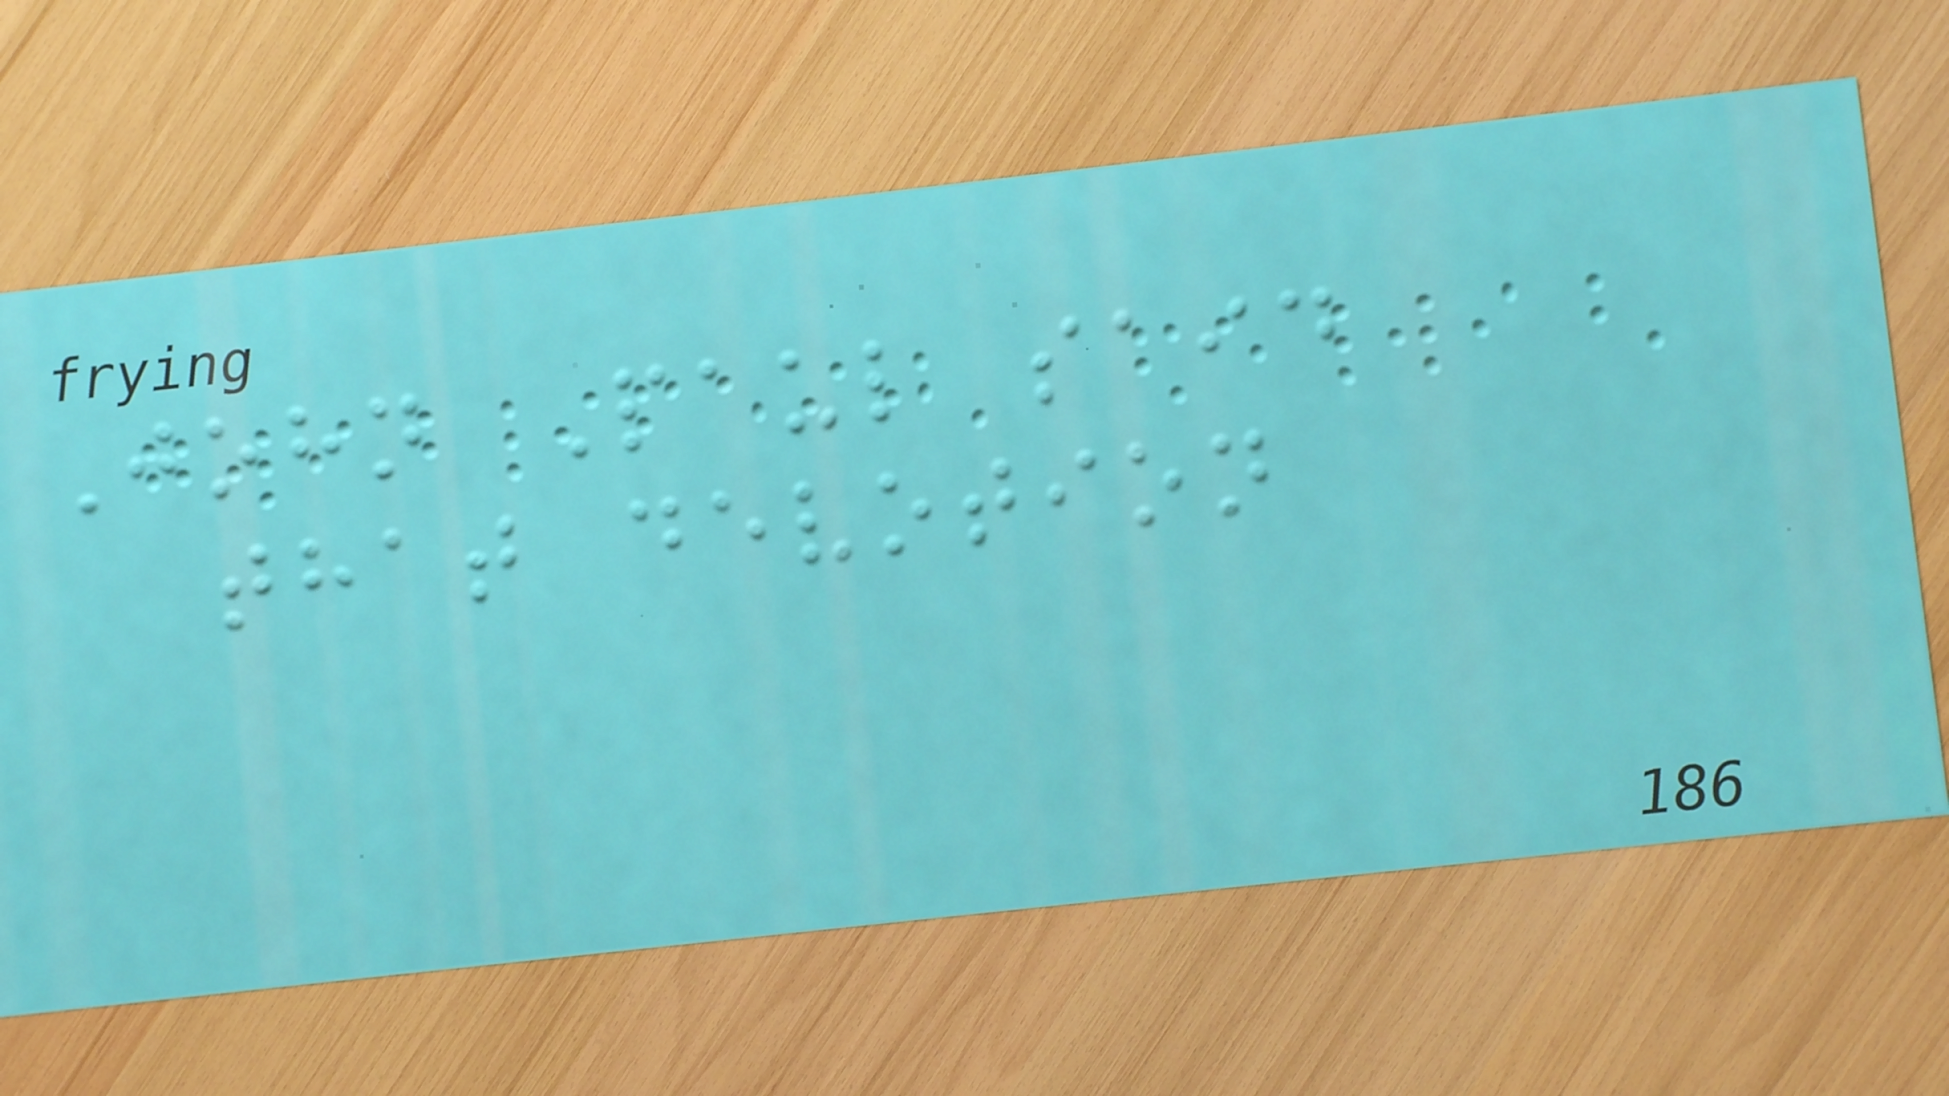John Paul said
that devotion
